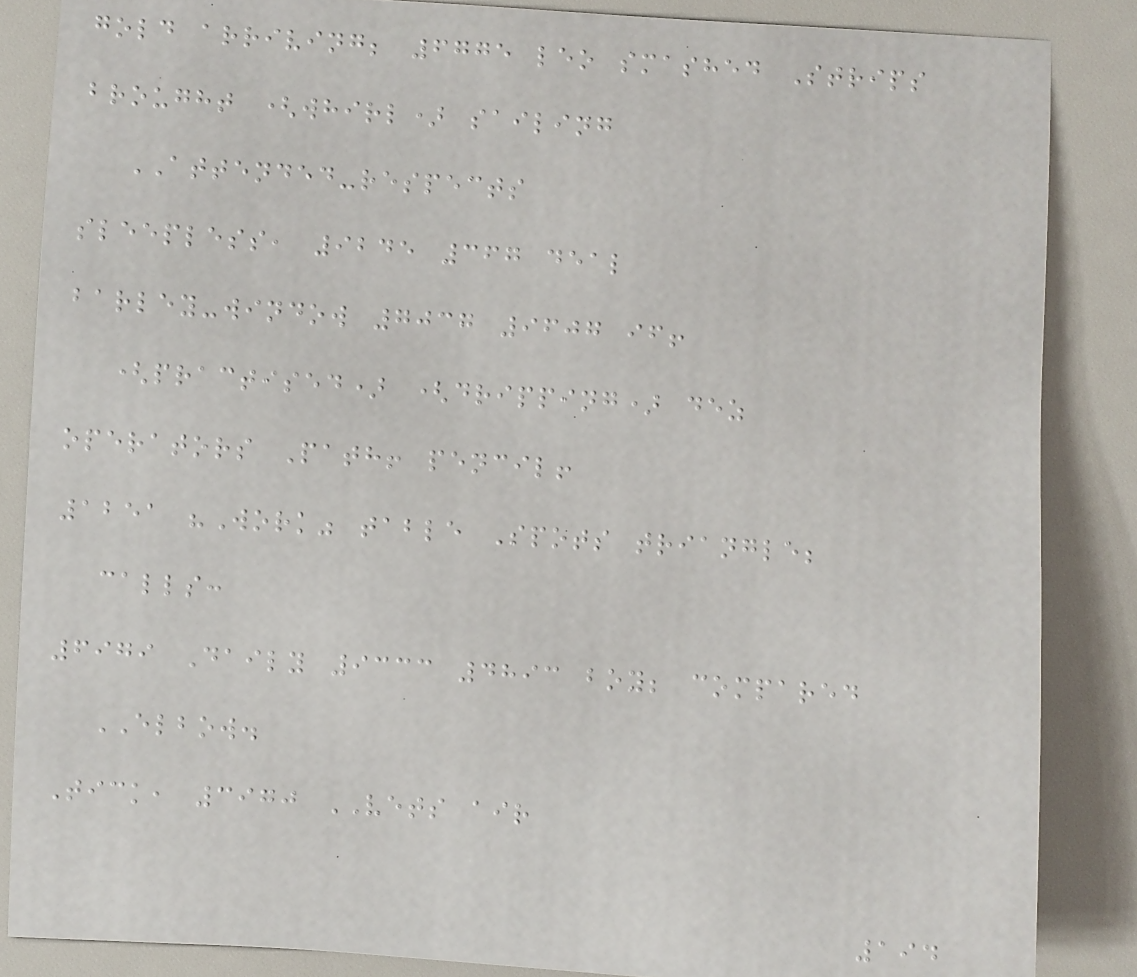gold arriving; 6775 leo smashed Strips
brought (whirl) sailing
ATTENDED-respects
sleepless, 9245 367 deal
barley-window 7037 9607 if!
(practised) (dripping) dez
operators Path! pencil!
1251 "Work" table Spots triangle;
calls:
6979 Daily 9333 4893 boy; compared
ELBOW.
Tick, 3970 VETS air
194
